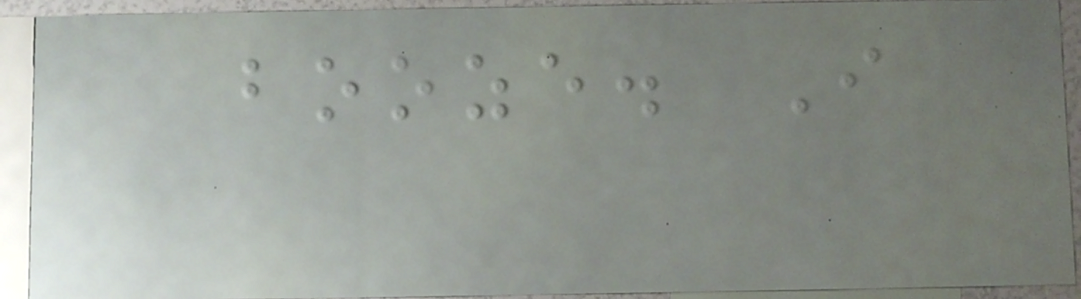booze. I
